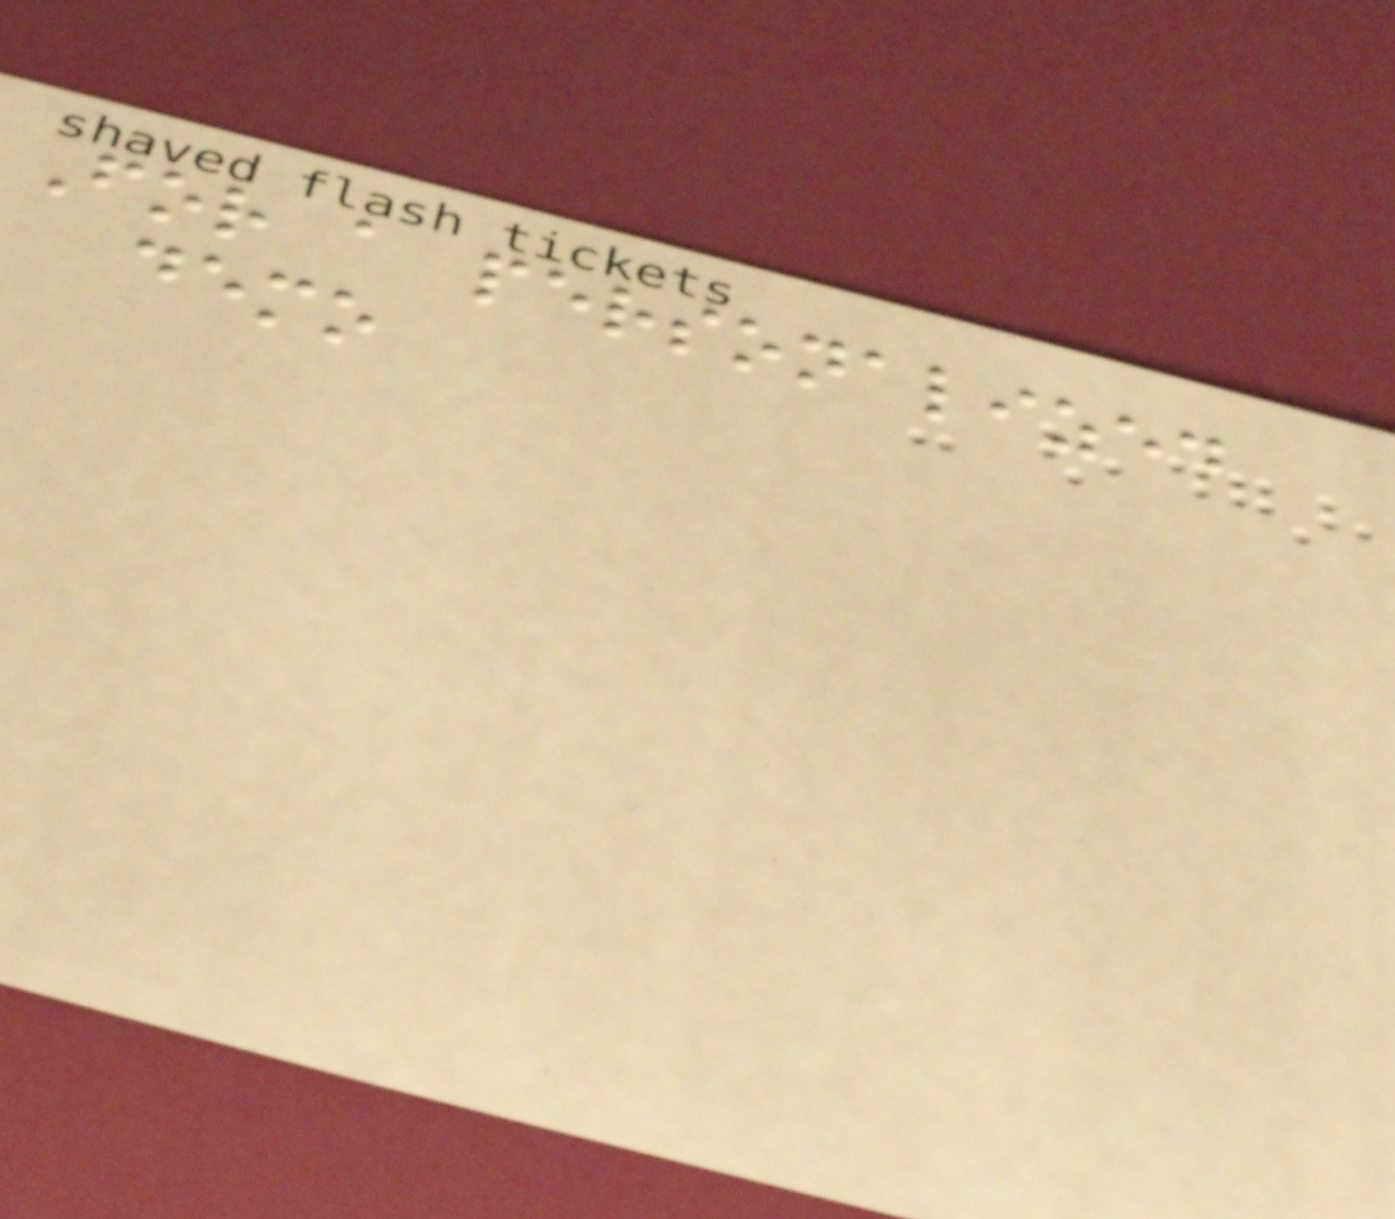For a personalized
demo
